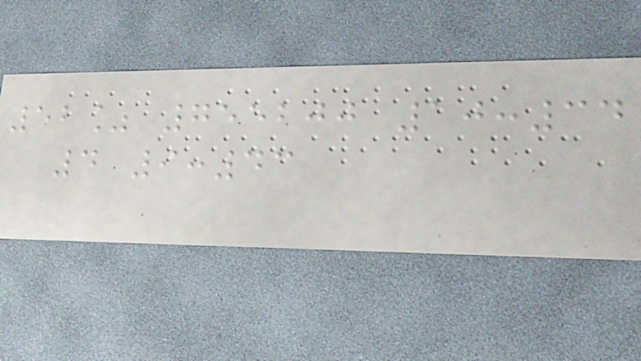52% 755200 10:34
4 9:43
